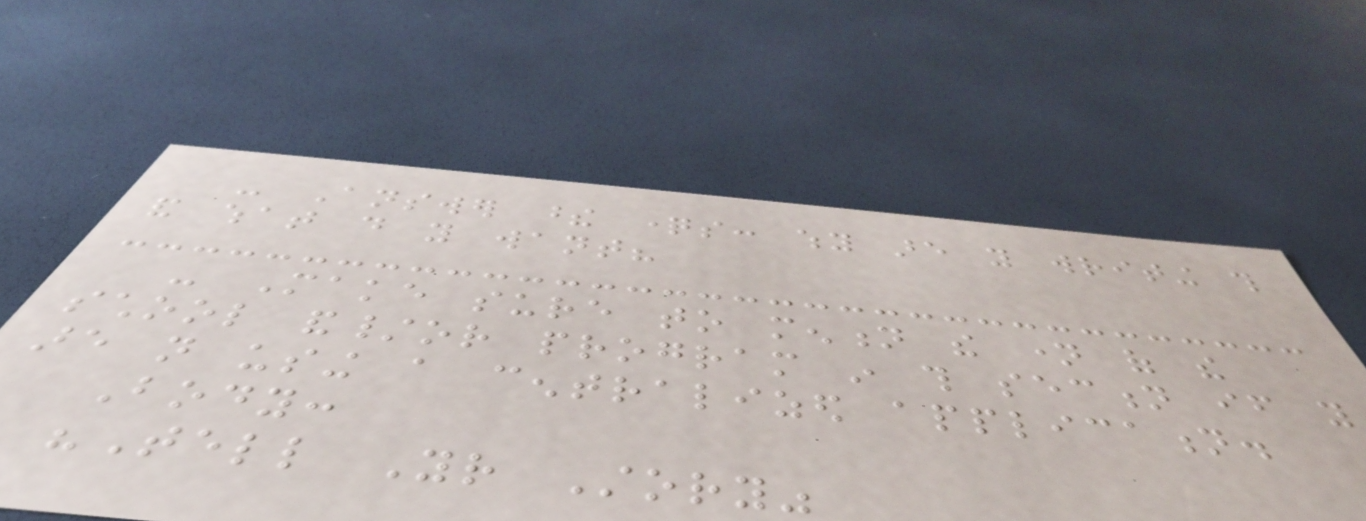- Answer these questions: why are you writing this
and what do you want?
- Make sure to mention the name of the
school and/or program in this section if you
are not using a centralized application.
Body:
"Tell Your Story"
